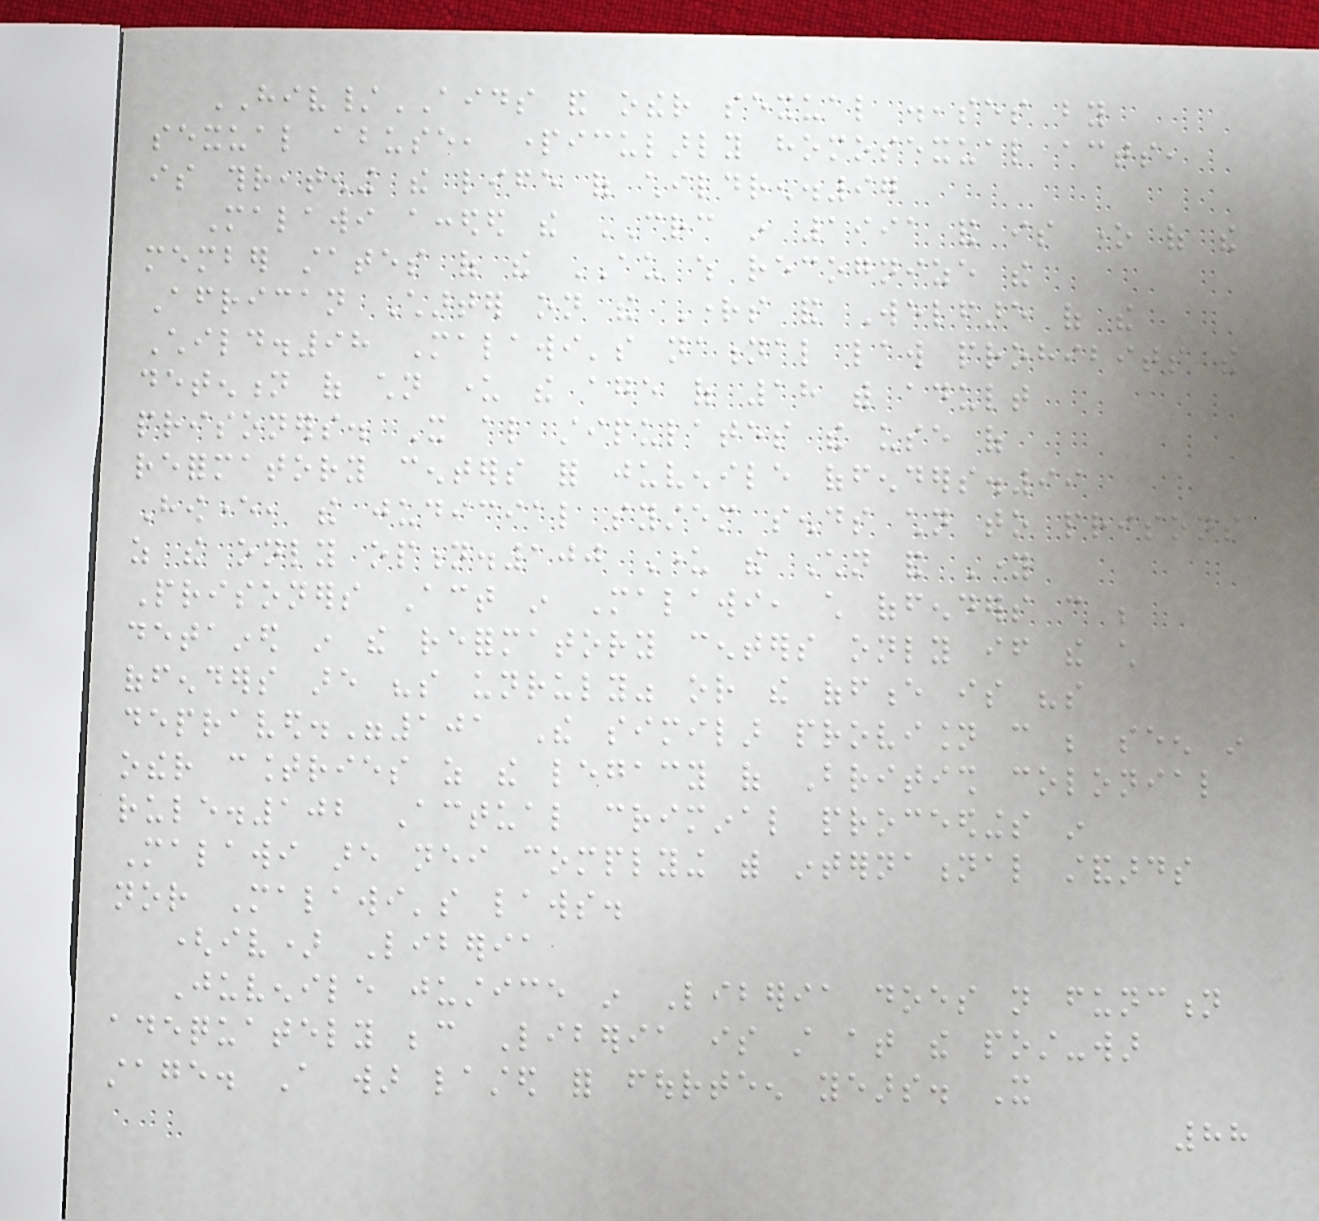HIV/AIDS and other sexual diseases by
sexual abuse, particularly homosexual acts,
is threatening the life of children.97
Malawi acceded the CRC in 1991 and is one of the
member states of the AU which recognize the
African Charter on the Rights and Welfare of the
Child.98 Malawi's national law prohibits the
detention of children under the age of 18 with adult
prisoners. It also stipulates the use of
reformatory centers for juvenile offenders.99
However, the judicial system sends children to prisons
as the only option.100 Under the Children and Young
Prisoners Act in Malawi, child offenders can be
detained in the reformatory centers only if the child
offenders are "so unruly" or the offence is "so
depraved."101 The similar provision can be seen in
other countries as the legacy of British colonial
rule.102 Actual criminal proceedings in
Malawi are neither complying with international standards
nor Malawi's laws.
(iv) Liberia
Juvenile justice in Liberia does not function
adequately because Liberia is still at the post-war
stage. A war lasted for fourteen years. It
88
